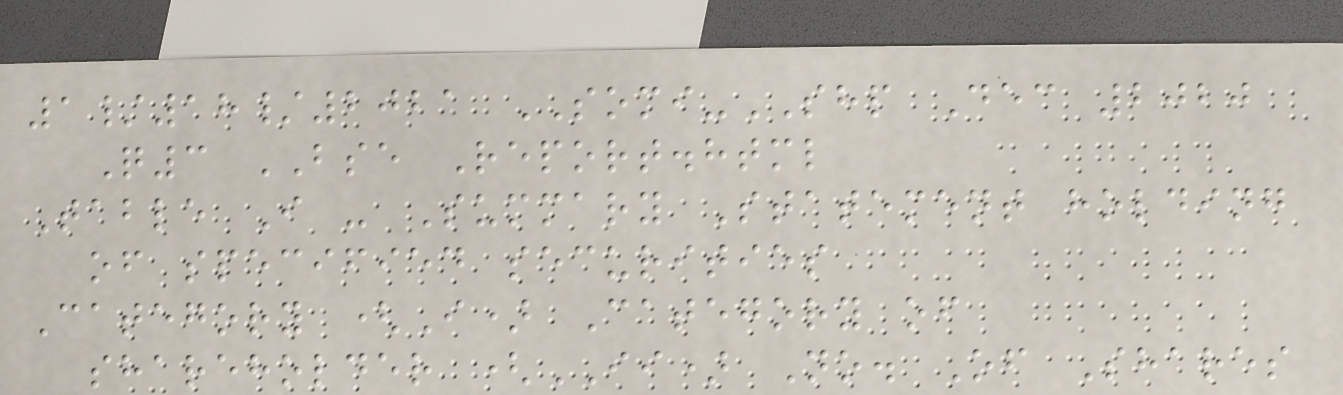1/18/2021 SOMI-SHP Dec 2020
Q3 BSE Report.html
Table I - Summary Statement holding
of specified securities
Category (I) Category of
shareholder (II) No. Of Shares
